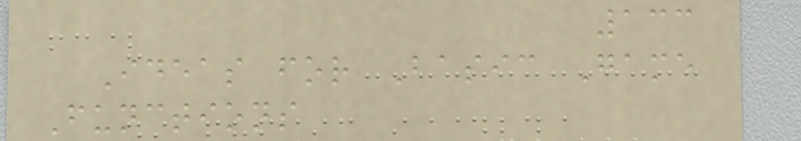133
Ideas for Basic Game
Functions
